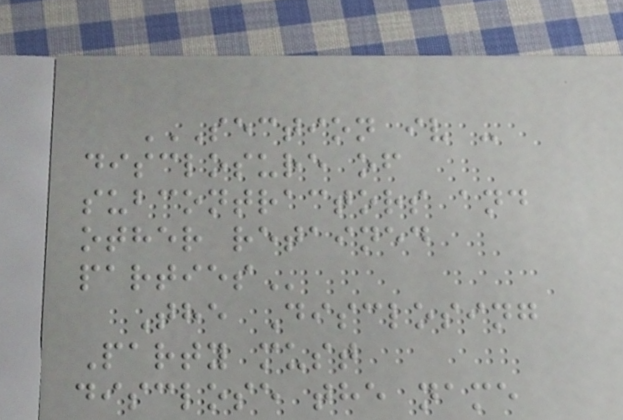SECTION IV -
DISCLOSURE OF
SUBCONTRACTORS AND
OTHER RETAINED
PARTIES
The Disclosing
Party must
disclose the name
